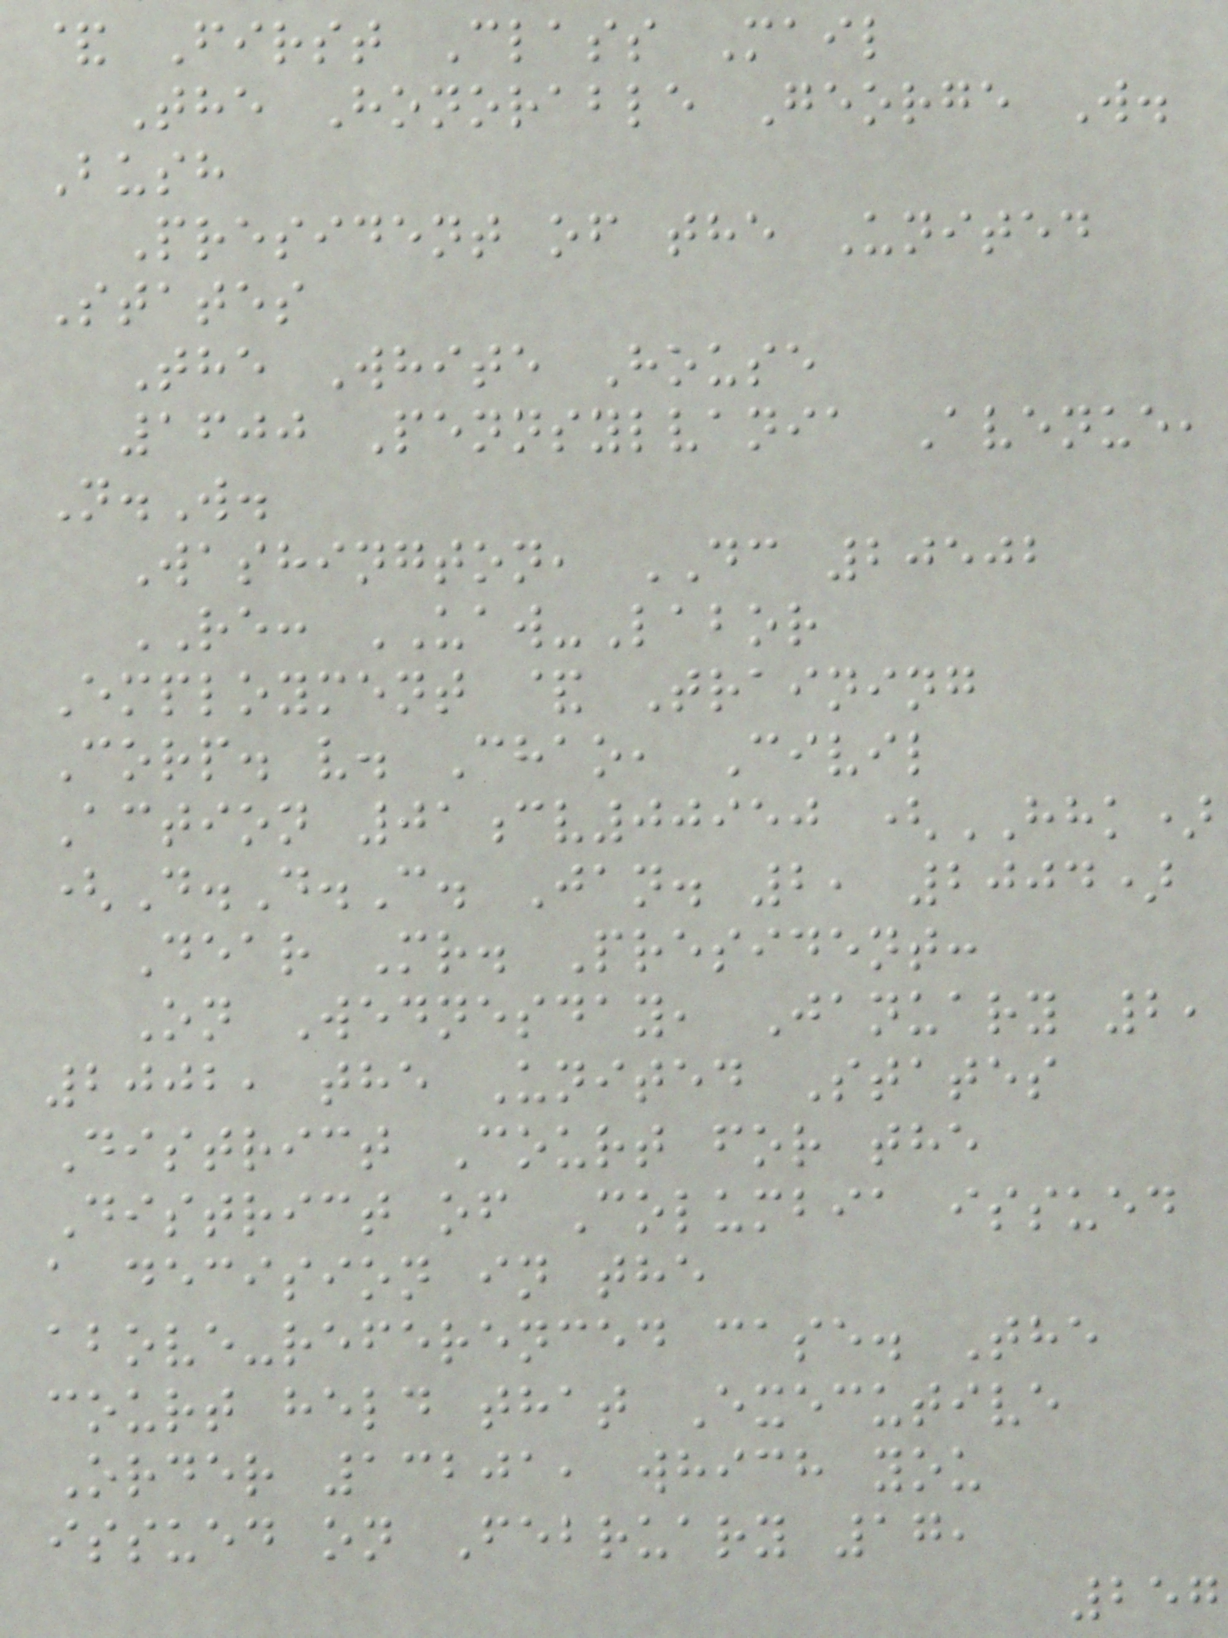& First Class Mail
The Honorable George W.
Bush
President of the United
States
The White House
1600 Pennsylvania Avenue,
N.W.
Washington, DC 20502
RE: UAW-Labor
Employment & Training
Corp. v. Chao, Civil
Action 01cv00950 (HHK)
(D.D.C. Jan. 2, 2004)
Dear Mr. President:
On Wednesday, January 2,
2002, the United States
District Court for the
District of Columbia issued
a decision in the
above-referenced case. The
court held that Executive
Order 13201, which you
issued on February 17,
257
